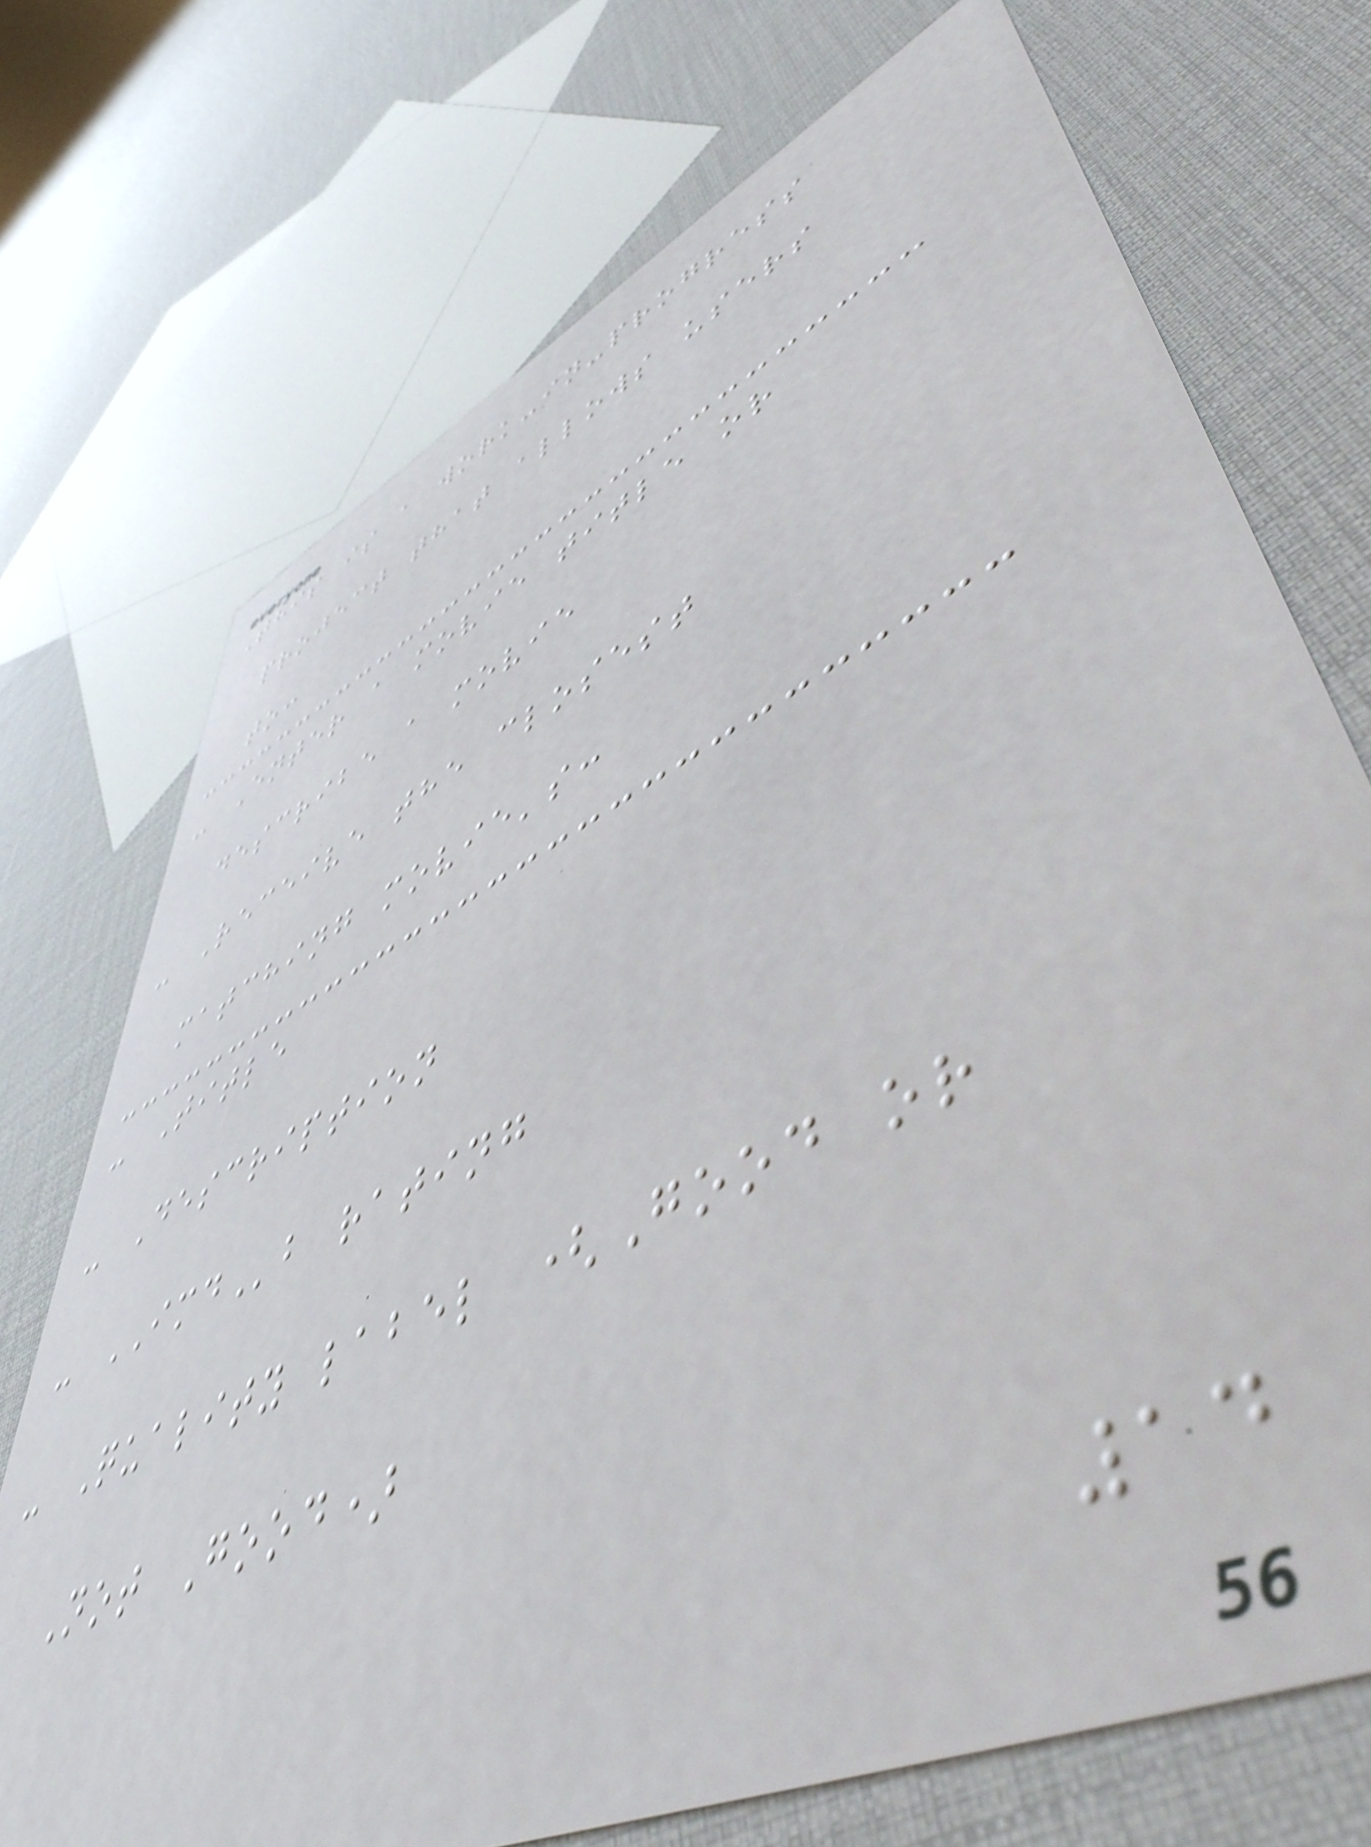This is a work-in-progress
project that allows users
to:
- Enter a movie title or
describe a movie
- Receive the closest
matching movie's:
- Title
- Description
- IMDb rating
- Quality label (Good or
Not Good)
14
